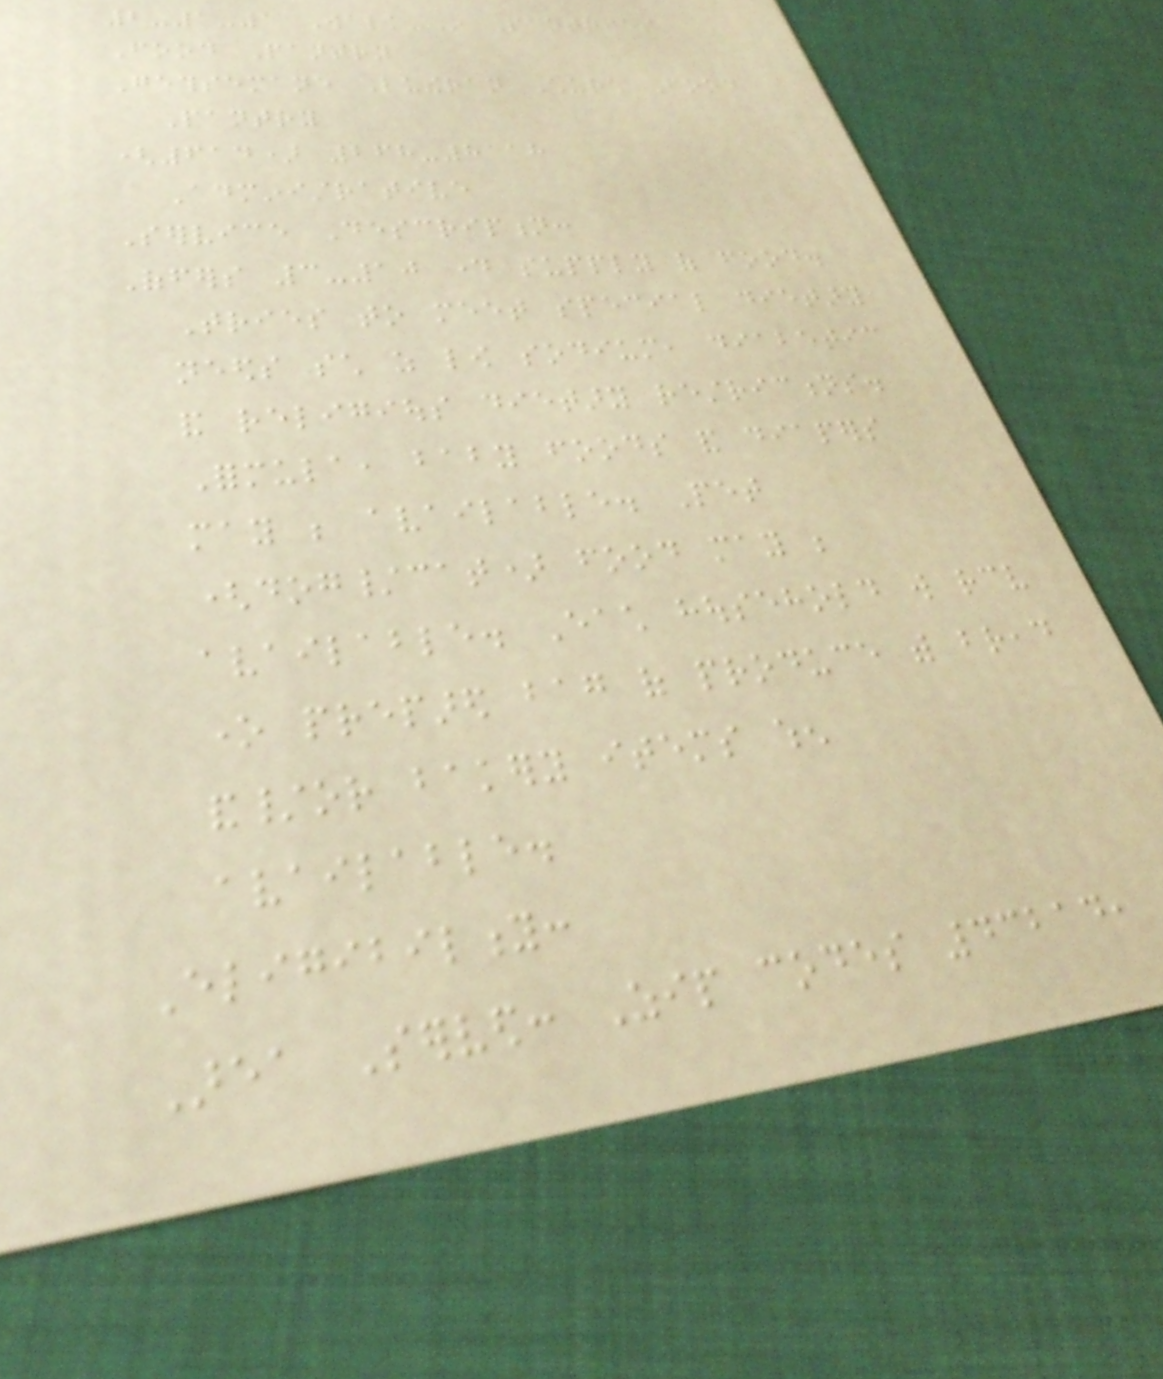2-1-1 Walk-In Pantries
Food Pantry
Gethsemane Lutheran Church Food
Pantry
(614) 268-8118
Administrative
Service Description:
Offers 3-10 day supply of food.
Tries to meet special dietary
needs such as low sodium, diabetic
and religious dietary restrictions.
Formula, baby foods and diapers
may be available. Pet
(dog/cat) food may be
available. Each household will receive
one prepared bag of produce with bread
and/or bakery items when
available.
Eligibility:
Area Served: Zip codes 43214,
